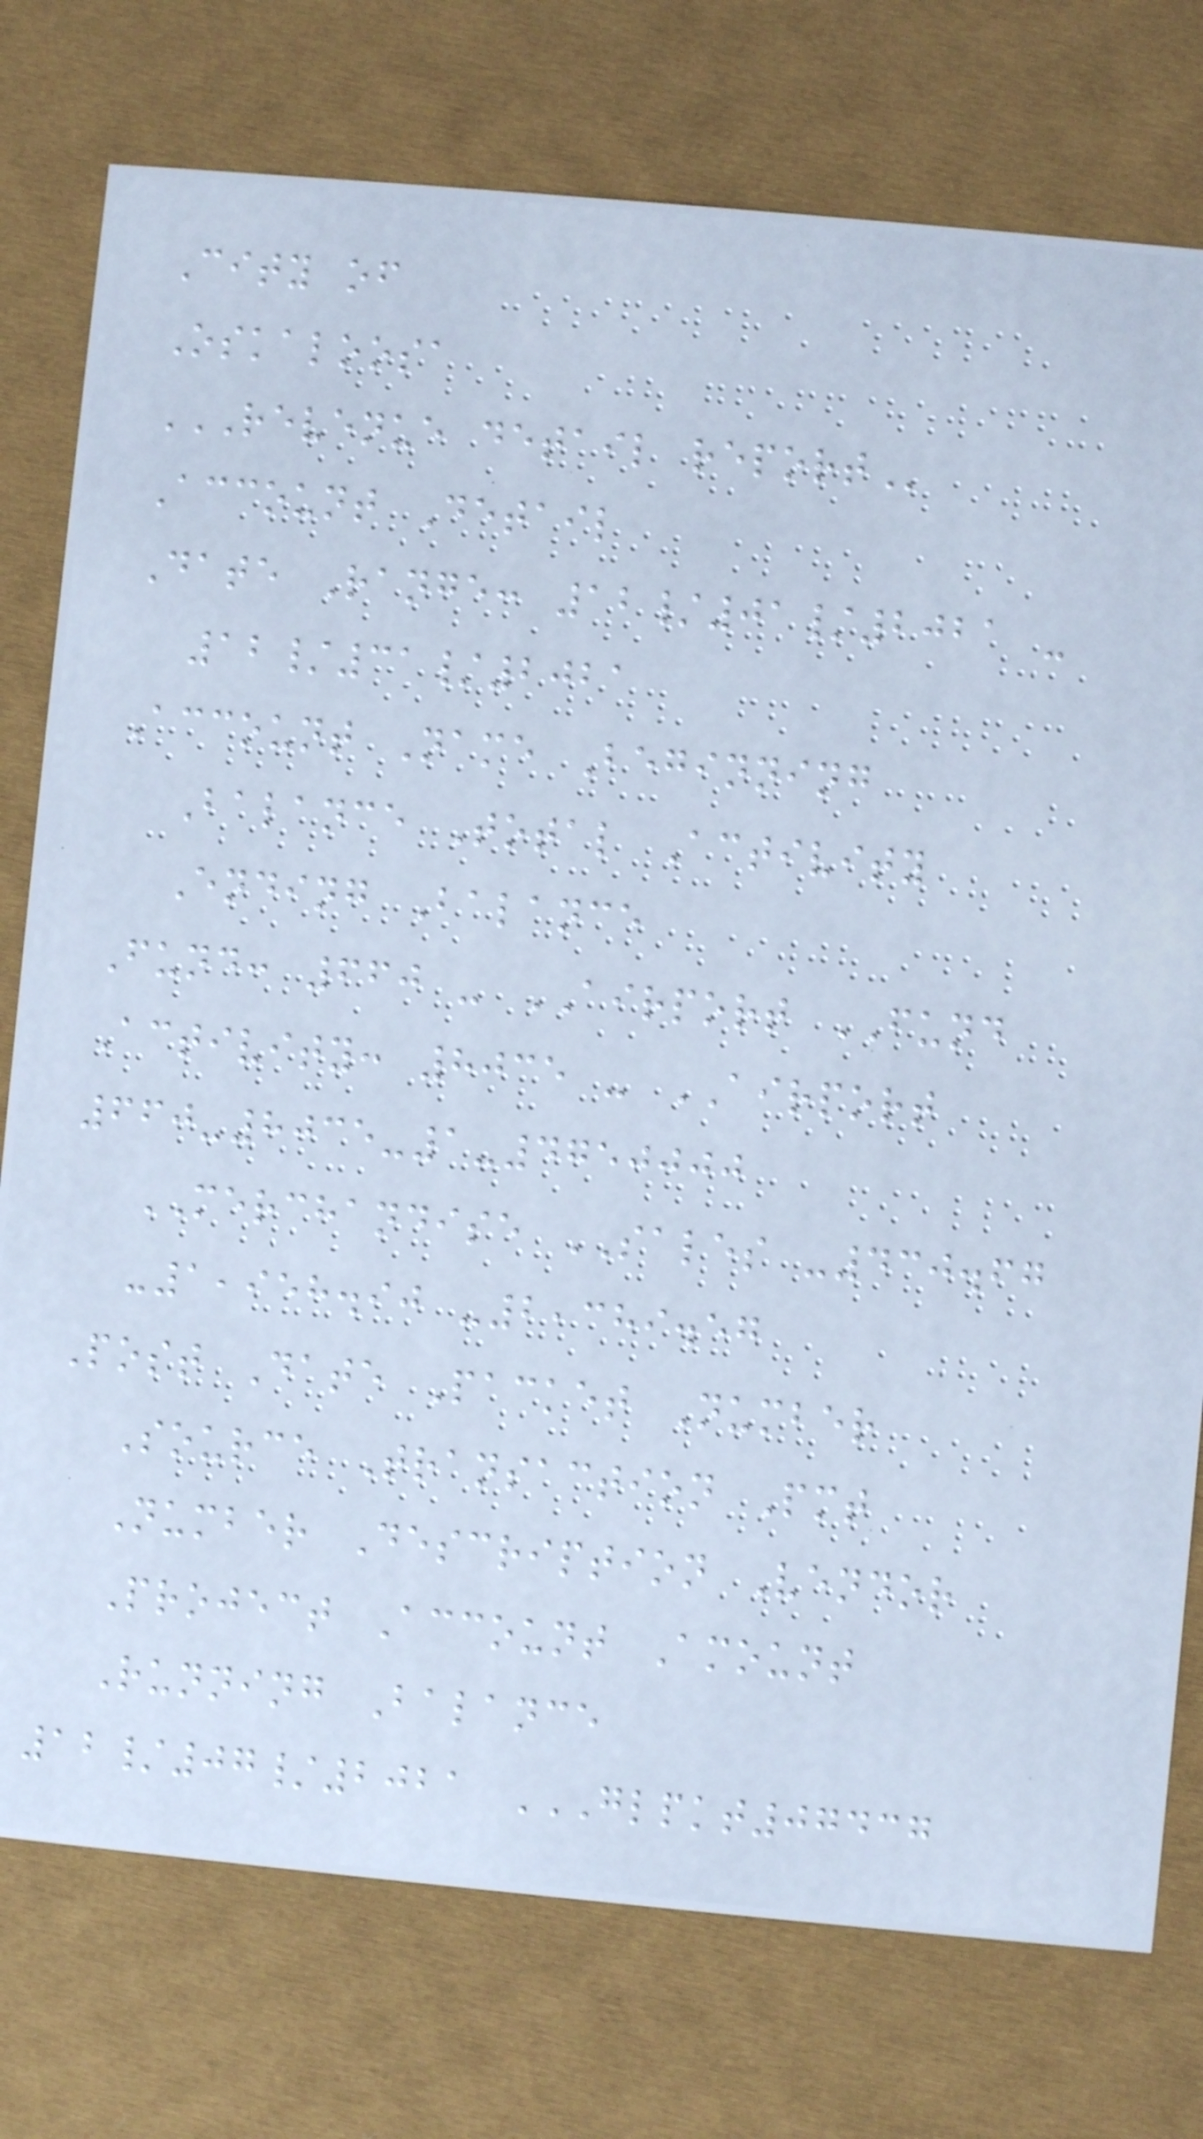City of
Oskaloosa
REVENUE DETAIL REPORT
Account Detail
Date Range: 12/01/2021 -
12/31/2021
Account Name Beginning
Balance Total Activity
Ending Balance
Fund: 660 - AIRPORT FUND
Activity: 8035 - AIRPORT
660-8035-1-4750000
MERCHANDISE SALES -430.67
-1,958.90 -2,389.57
Post Date Packet Number
Source Transaction Pmt
Number Description Vendor
Project Account Amount
Running Balance
12/07/2021 GLPKT07437
